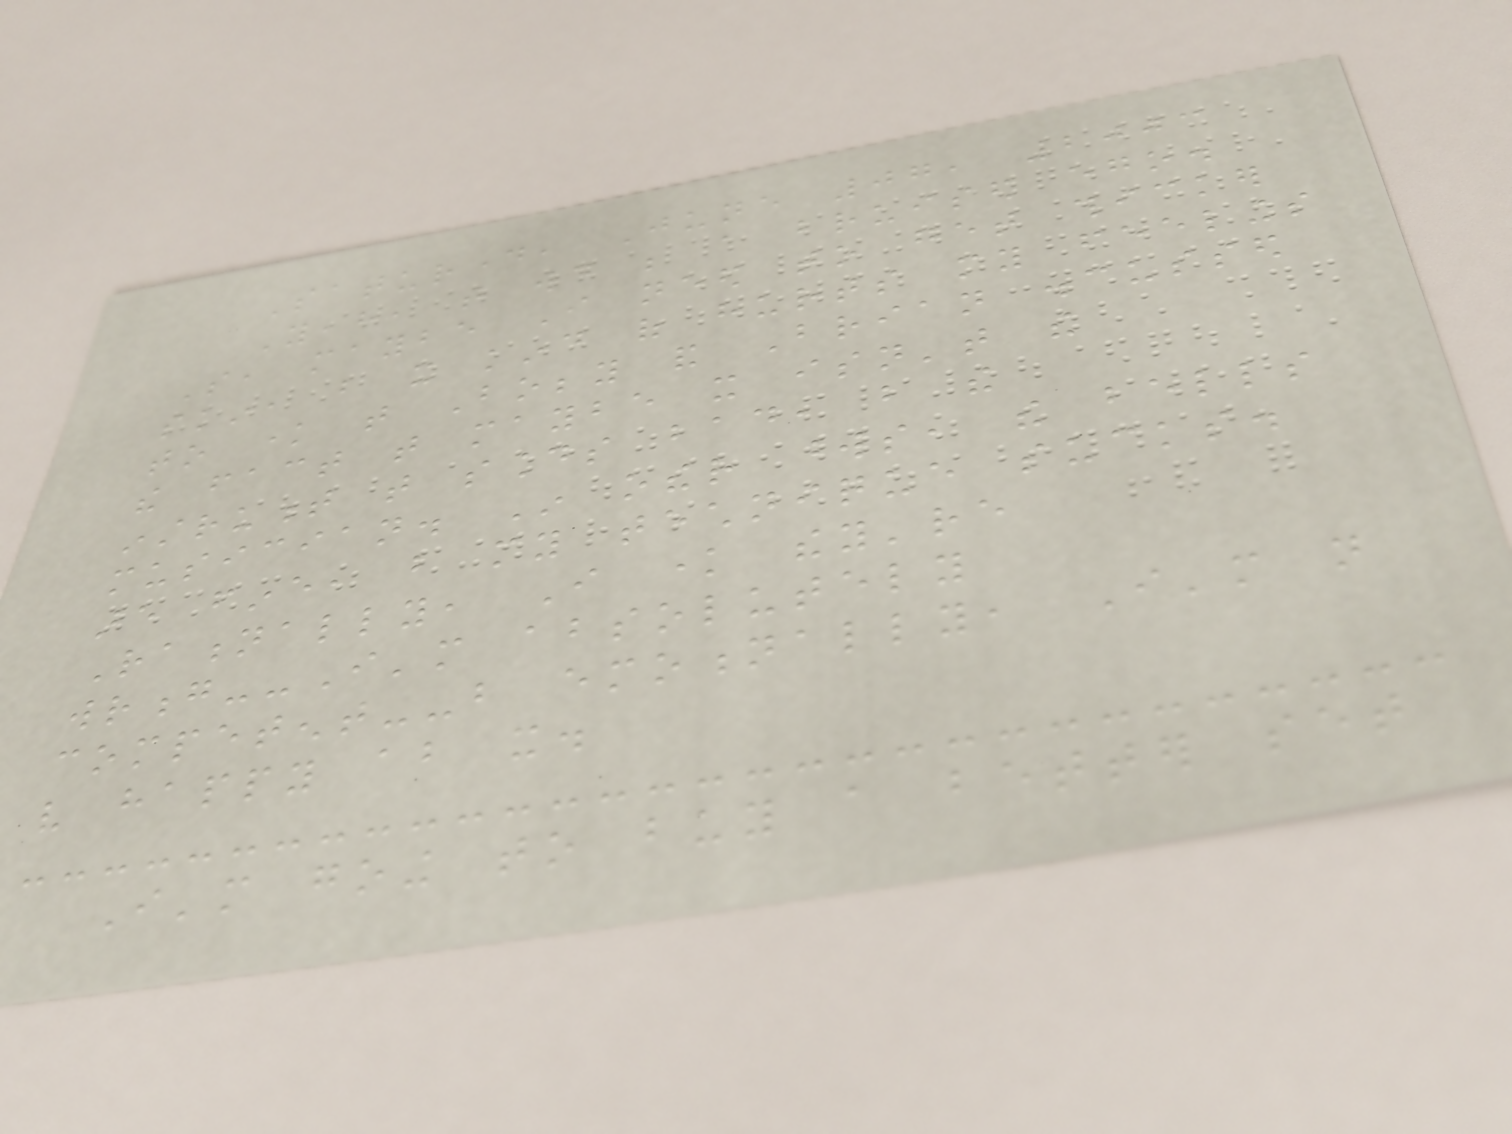Saturday, June 07, 2003
Yeah, that would be a bruised ego.
So, maybe I need to get thicker
skin, but it kind of hurts my feelings
to know that Bobby and Brian discussed
the fact that maybe it isn't the
instrument that sounds bad, but the
musician. In other words, the bells
are fine, but my technique sucks.
Rationally, I know they're
wrong--I'm absolutely
competent--but emotionally, I'm not
very happy about it.
I'm going to buy a better set
